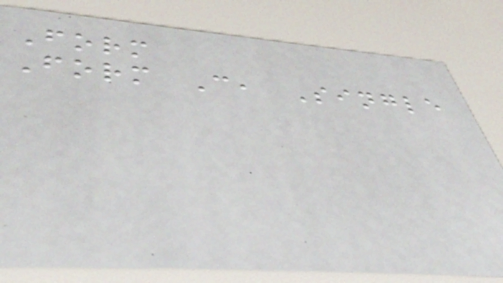Form
Form C, Single
